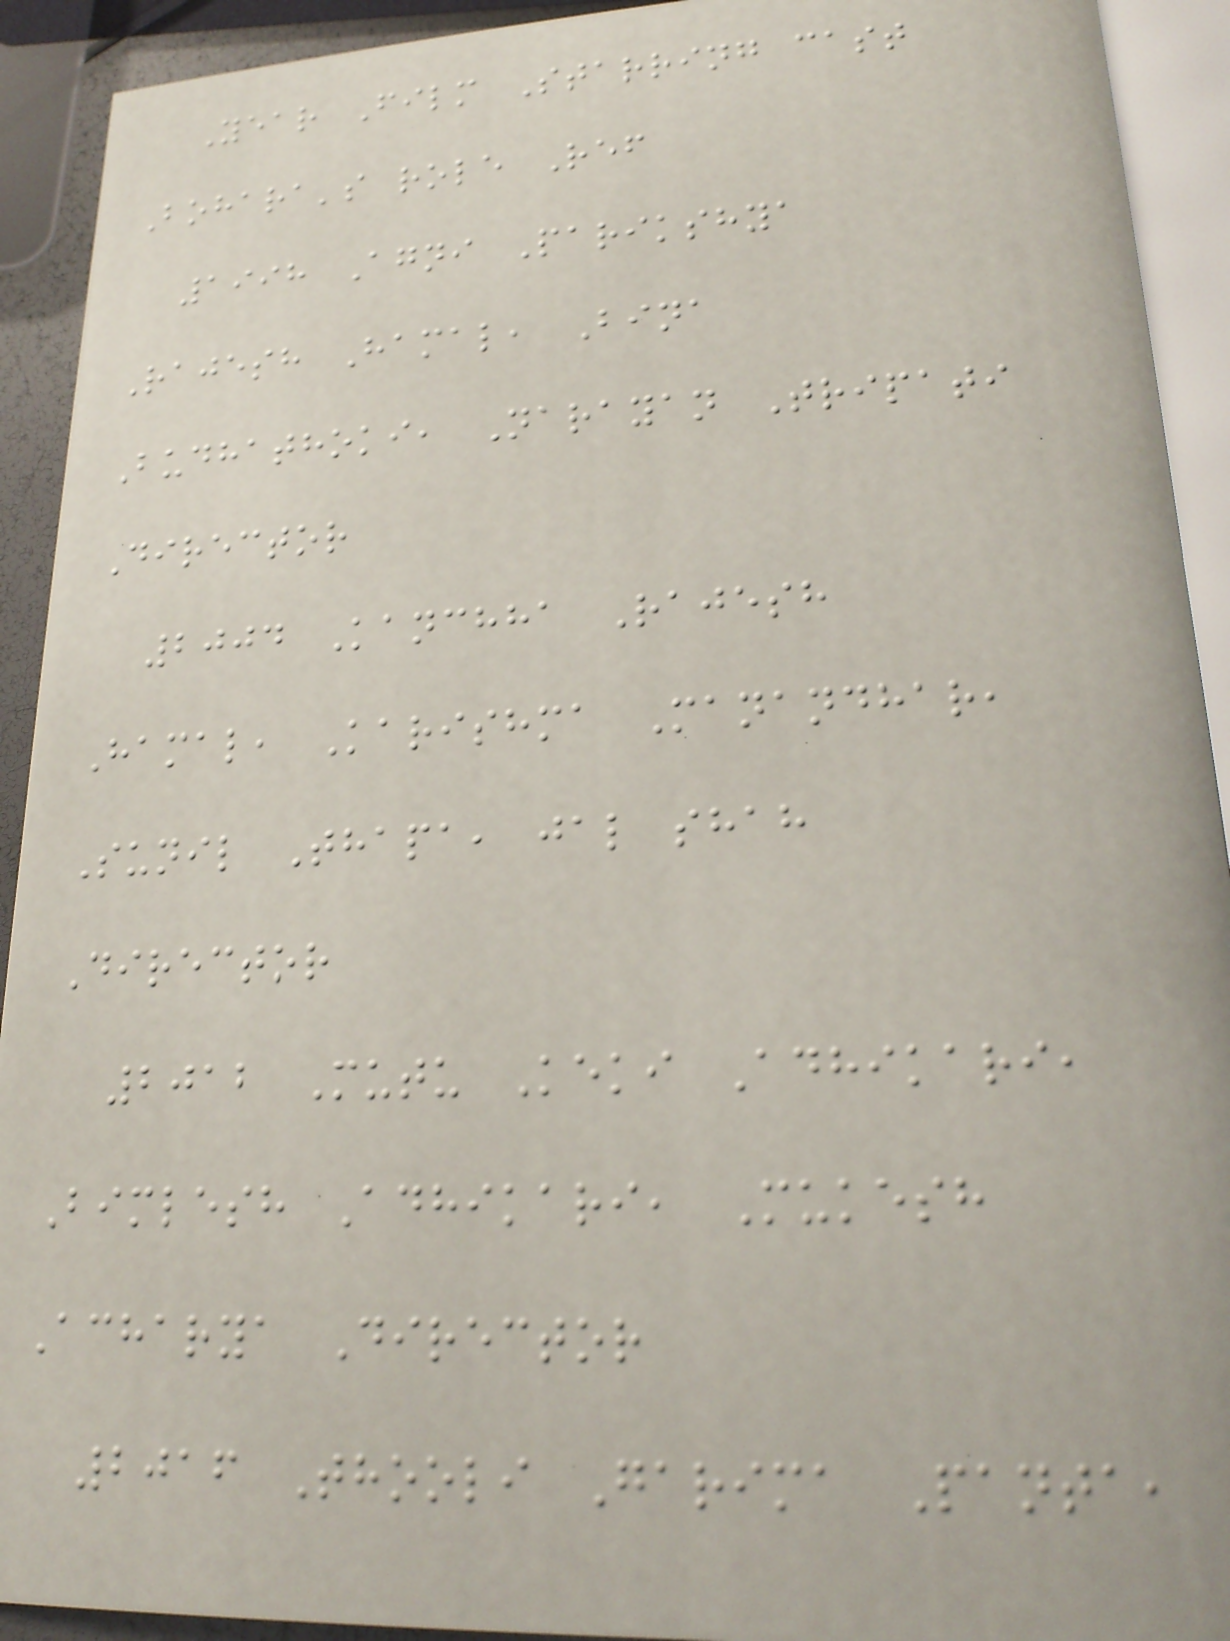Year Film Starring cast
Bohara's role Ref
1998 Agni Parikshya
Rajesh Hamal, Bina
Budhathoki, Narayan Tripati
Director
2004 Kanchha Rajesh
Hamal, Karishma Manandhar,
Sunil Thapa, jal shah
Director
2012 Mutu Keki Adhikari,
Bimlesh Adhikari, Mukesh
Acharya Director
2016 Thooli Garima Panta,
